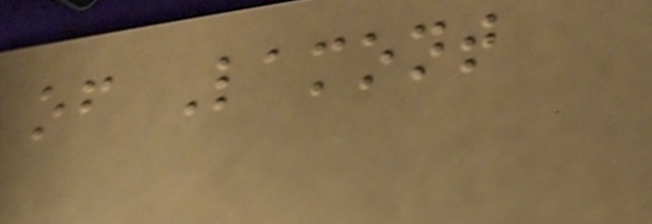of Lamont
